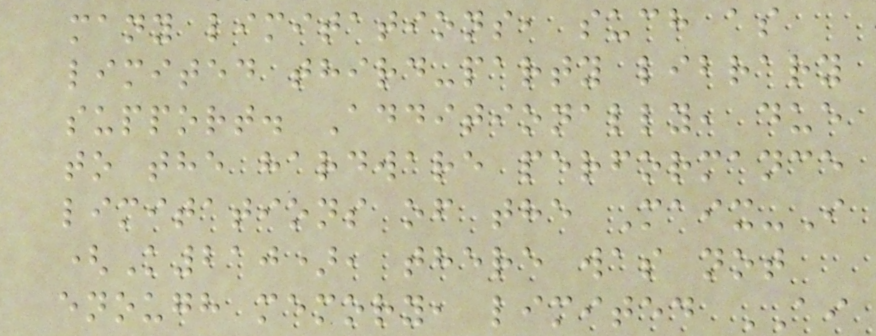many limitations, such as
limited third-party library
support. Additionally, due
to the hardware performance
limitations of the Maix-I
(K210), there was not
enough memory, limited AI
